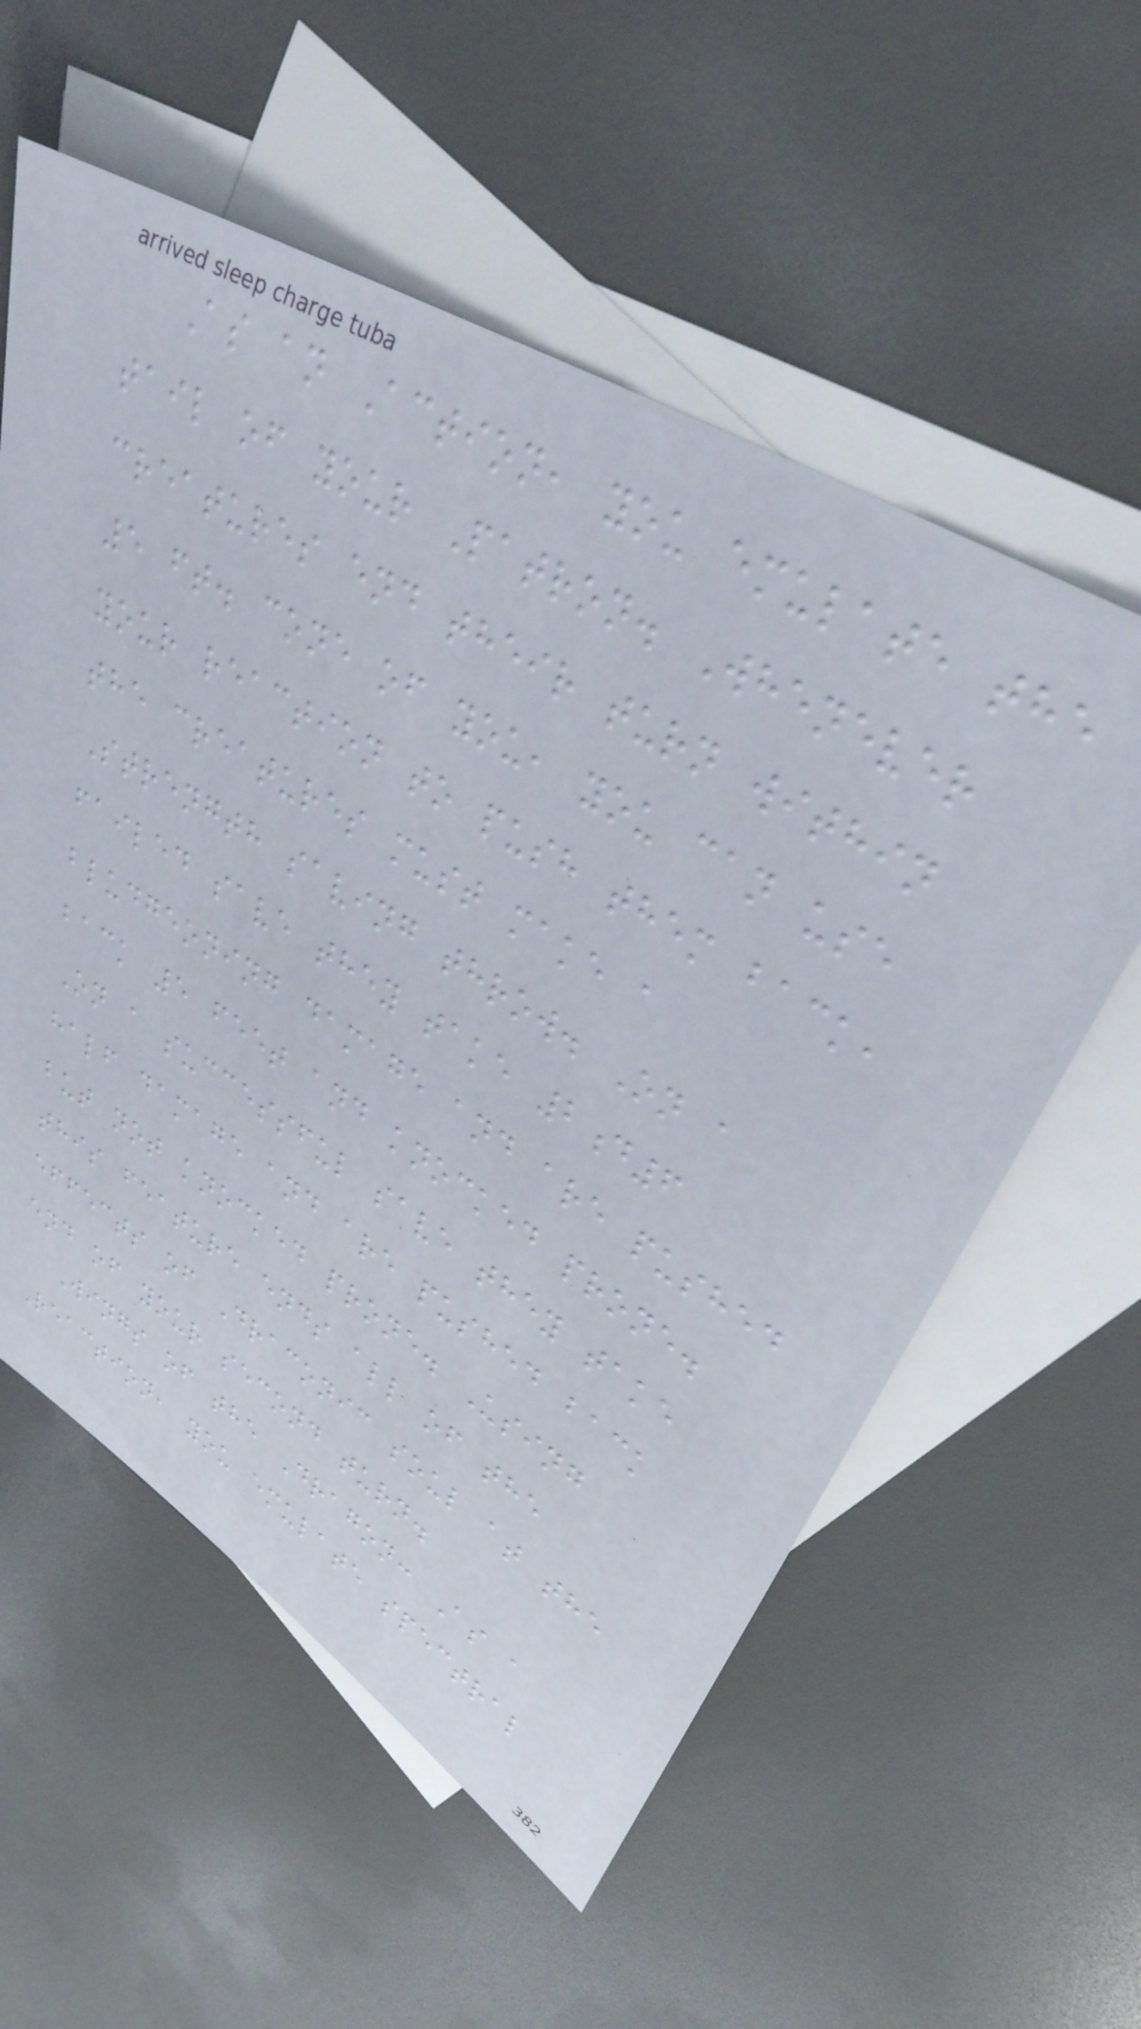As an Action, you emulate the
tail of your Patron. Whenever
creatures end their turn within
5 ft. cone of you, you can use
your reaction to push them back,
the creatures must make a
Strength saving throw. On a
failed save they take 2d6
bludgeoning damage and are pushed
back 5 feet and knocked prone.
On a successful save they take
half damage and are pushed back
but not knocked prone. Using
this feature ends all of the
effects of Draconic soul at the
end of your second turn.
Wings of the Dragon: As a
Reaction, you emulate spectral
